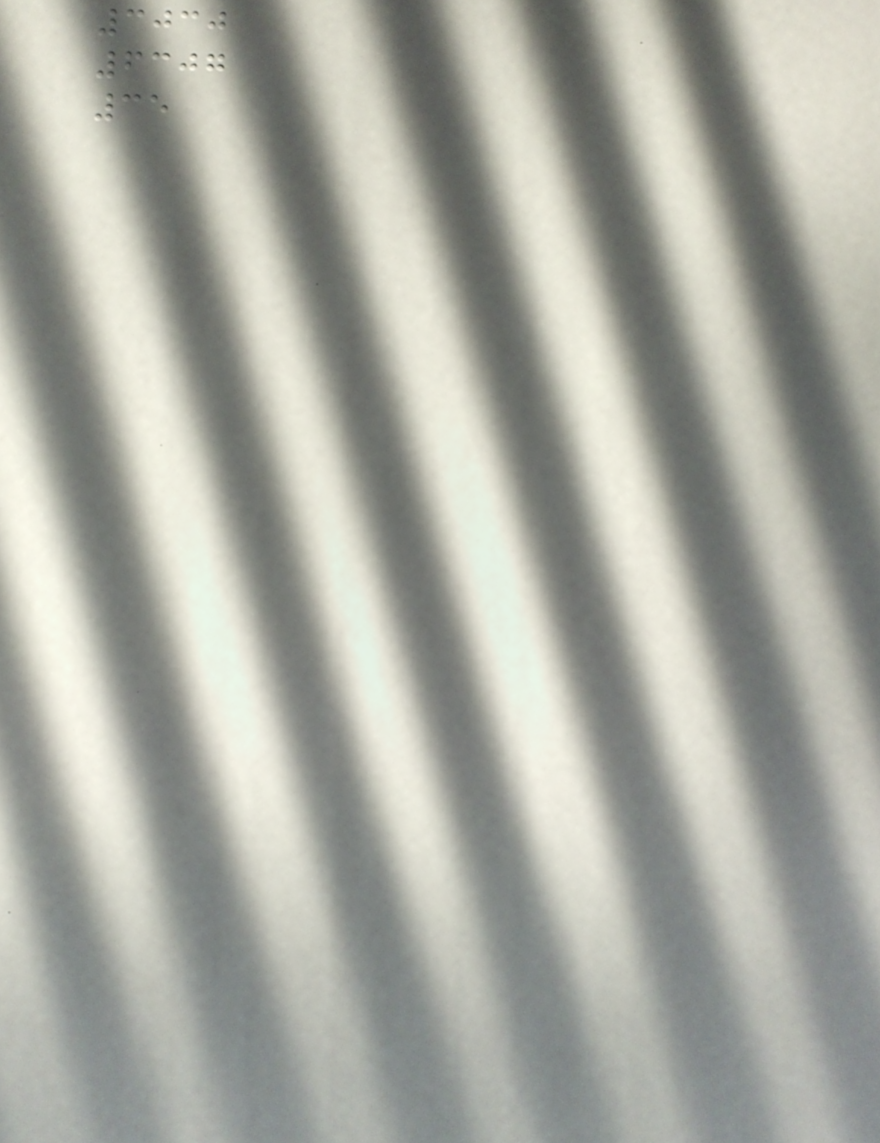3030
6307
35
